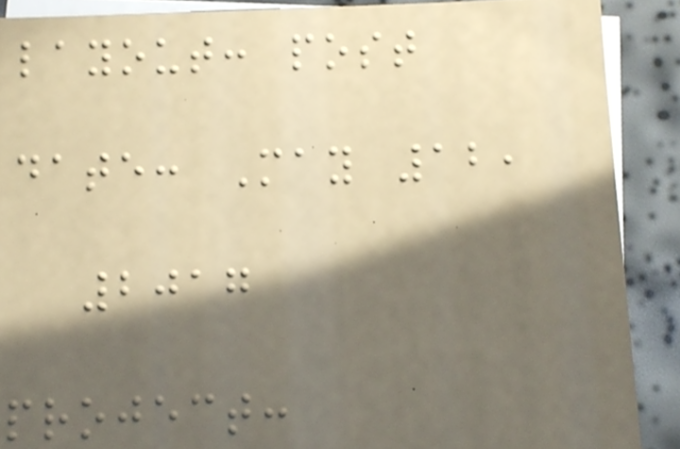layout: post
date: May 12,
2017
project:
